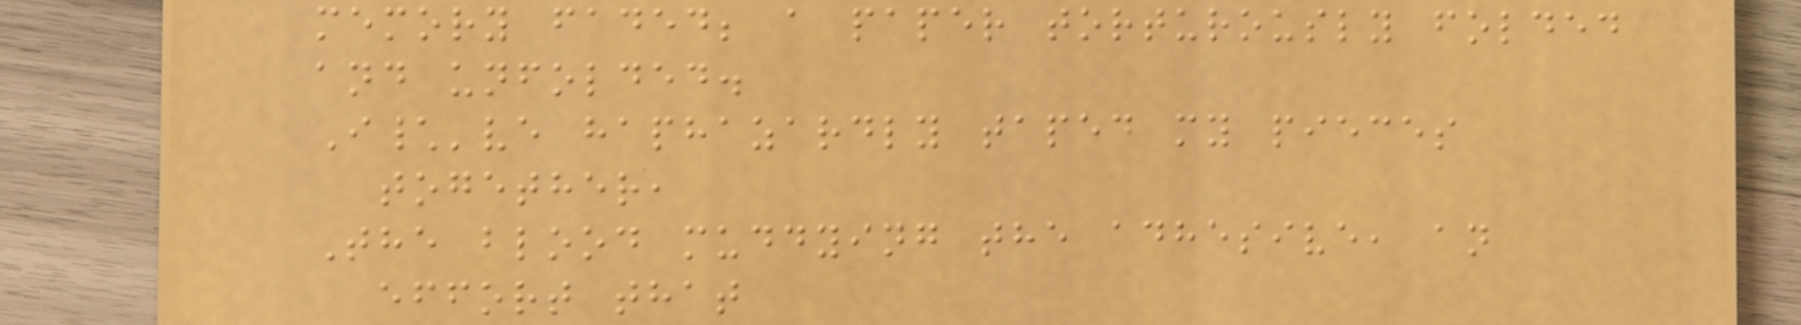memory faded; a paper torturously folded
and unfolded.
I\'ve haphazardly taped my pieces
together,
The blood muddying the adhesive, an
effort that
